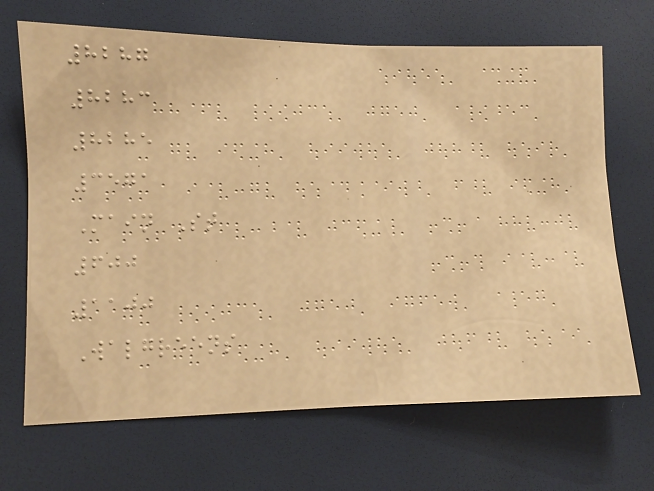8287
8283
8285
3571
Main St
600
1100
Walgreens
